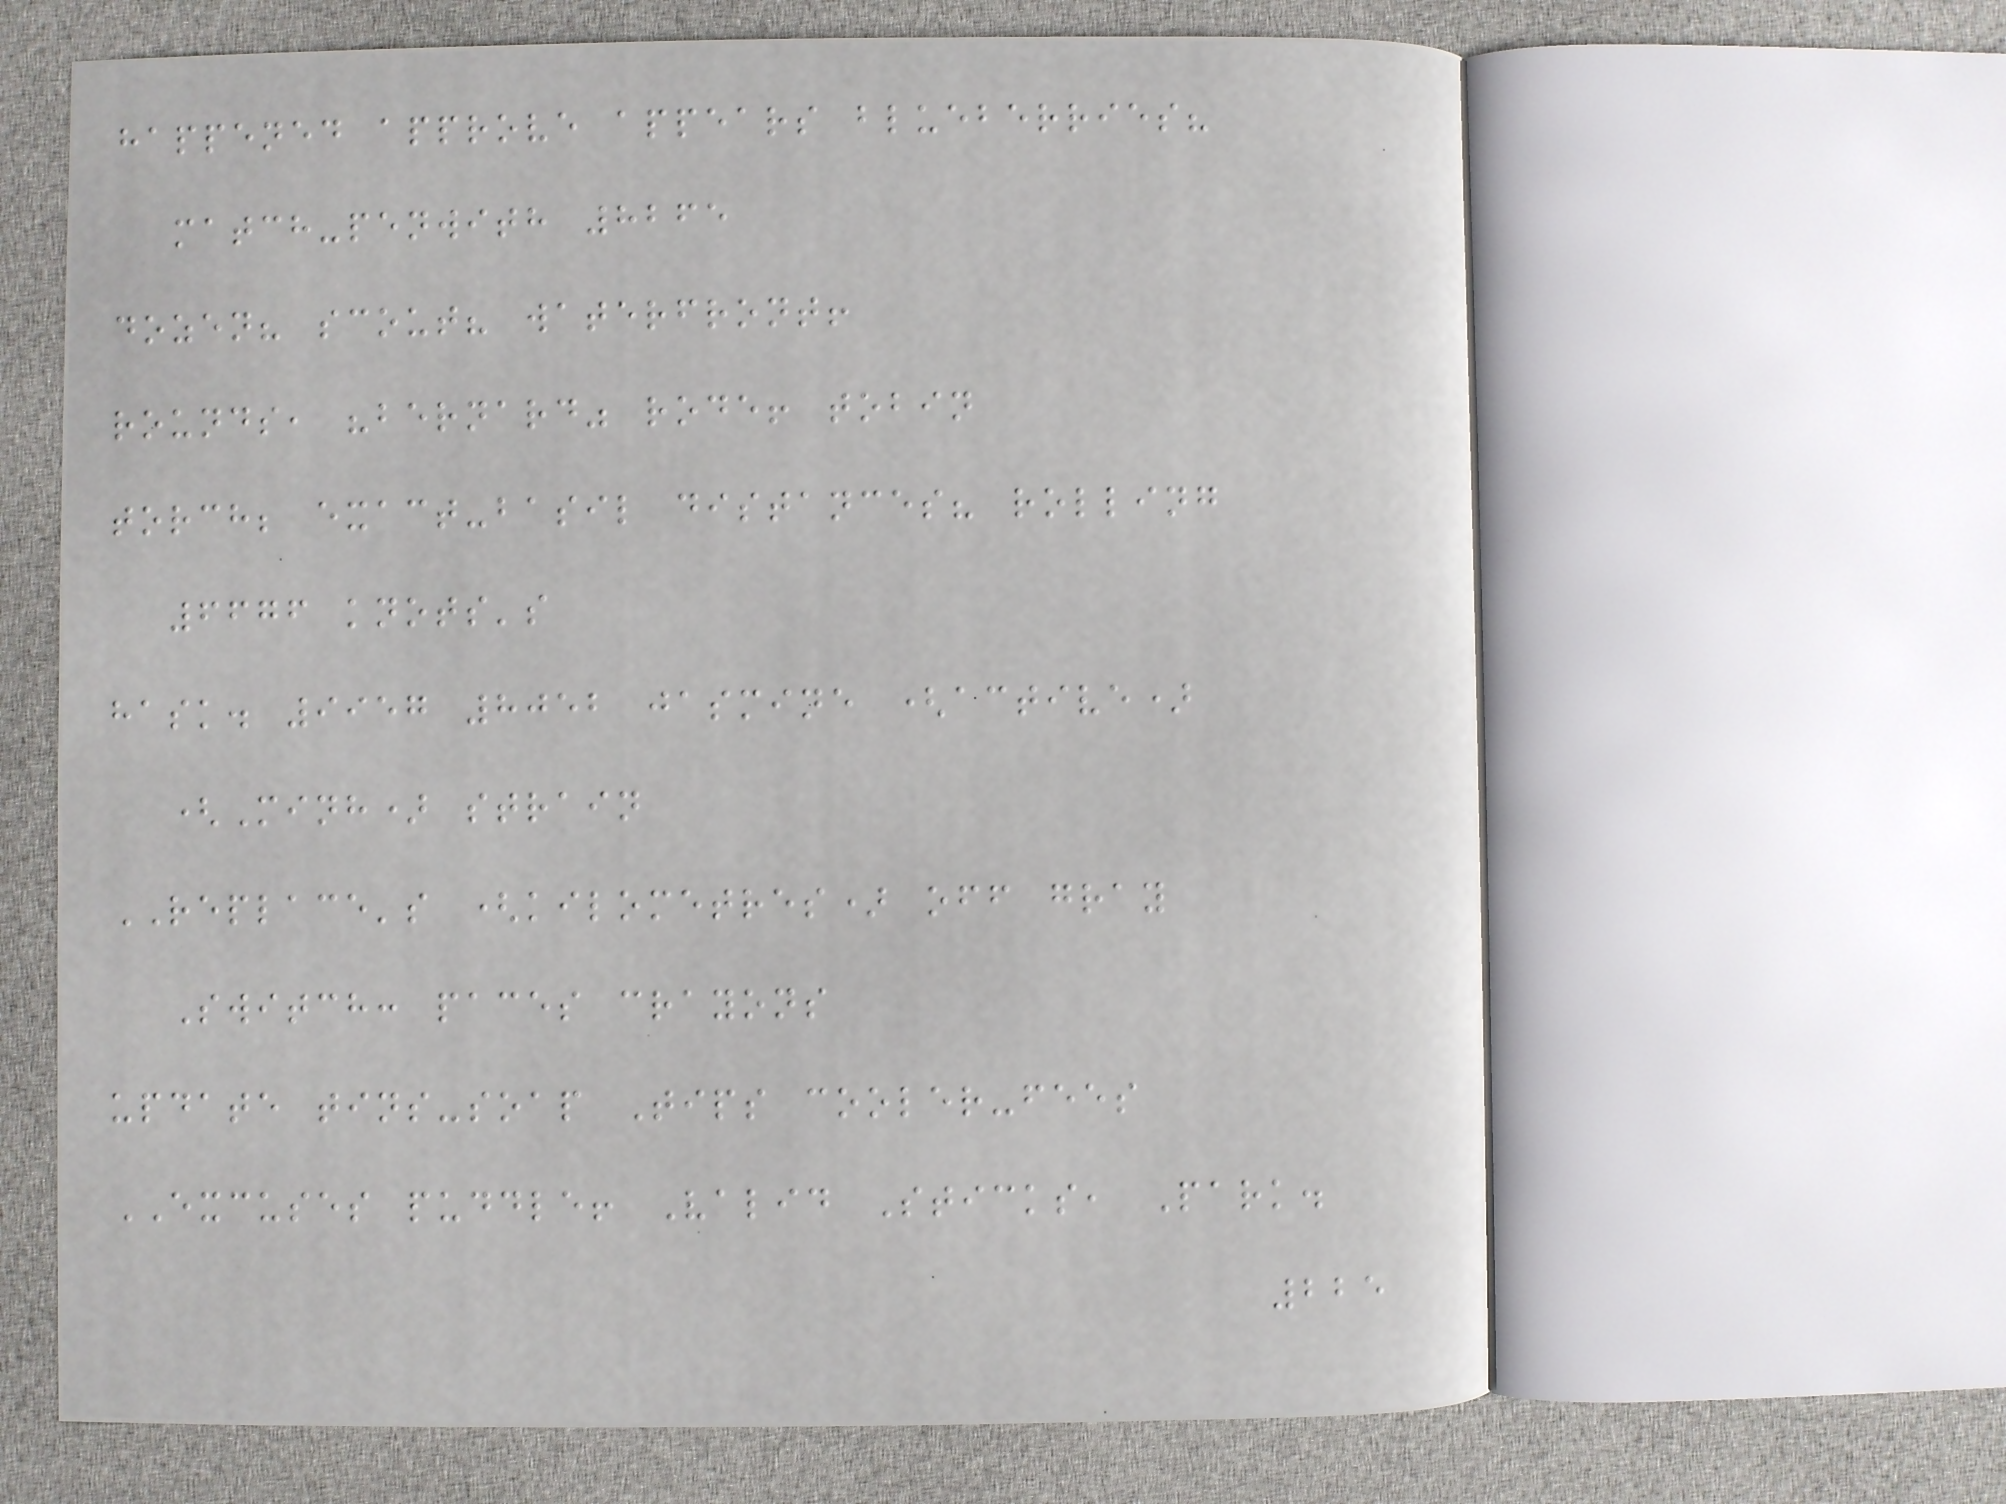happened approve appears blueberries?
match-penwith 8265
dozen? scout? waterfront!
rounds, "bernard" rode! tobin
torch; exact-basil distances? rolling
6676 knots's
hask. 9957 8052 jasmine (active)
(Minh) strain
REPLACE's (kilometres) off gray
Switch: paces crayons
update tins-soap Tips cooler-fees
EXCUSES puddle! Valid Sticks, Park.
225
